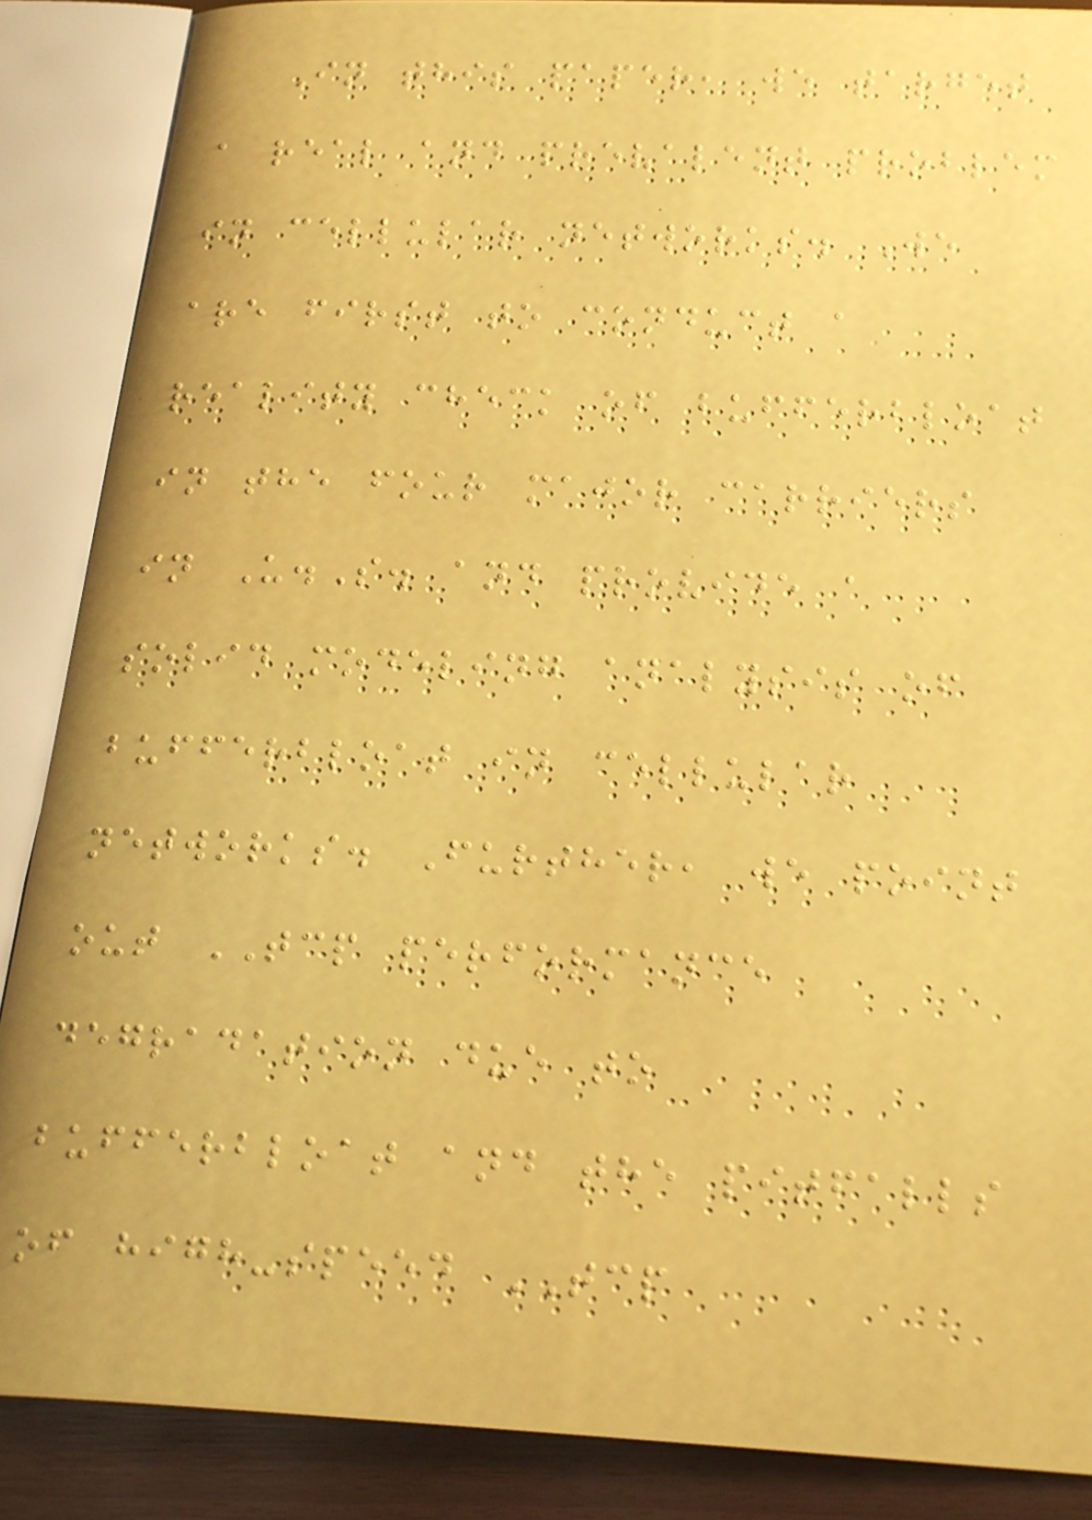In this paper, we target
a real and prevalent problem
in cellular networks. We
are first to conduct a
reality check of bufferbloat
in the four major carriers
in U.S. and provide a
solid modeling analysis of
bufferbloat in cellular
networks. Further, we point
out TCP performance
degradation due to
bufferbloat and the pitfalls
of high-speed TCP
